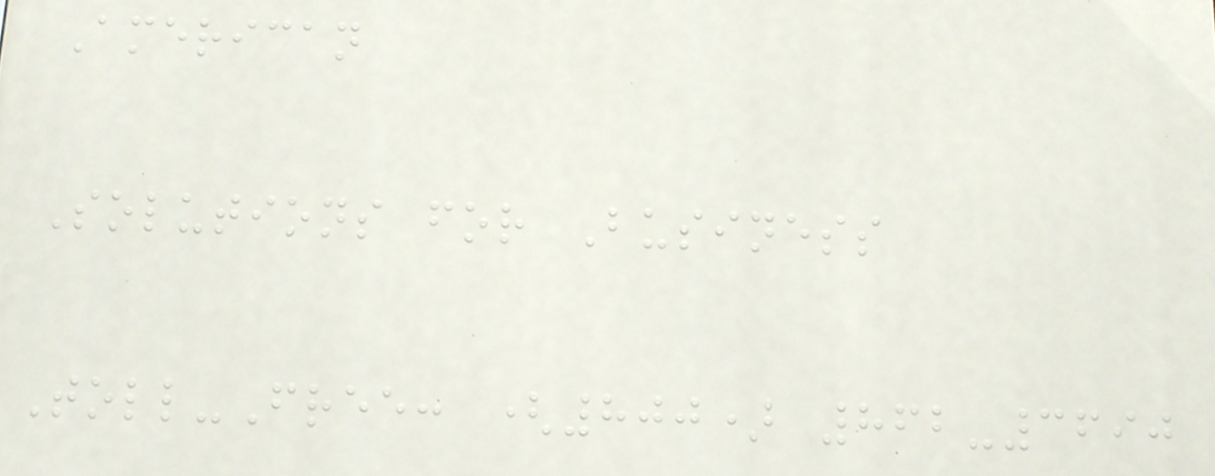American
Solutions for Business
Toll-Free: (800) 862-3690
